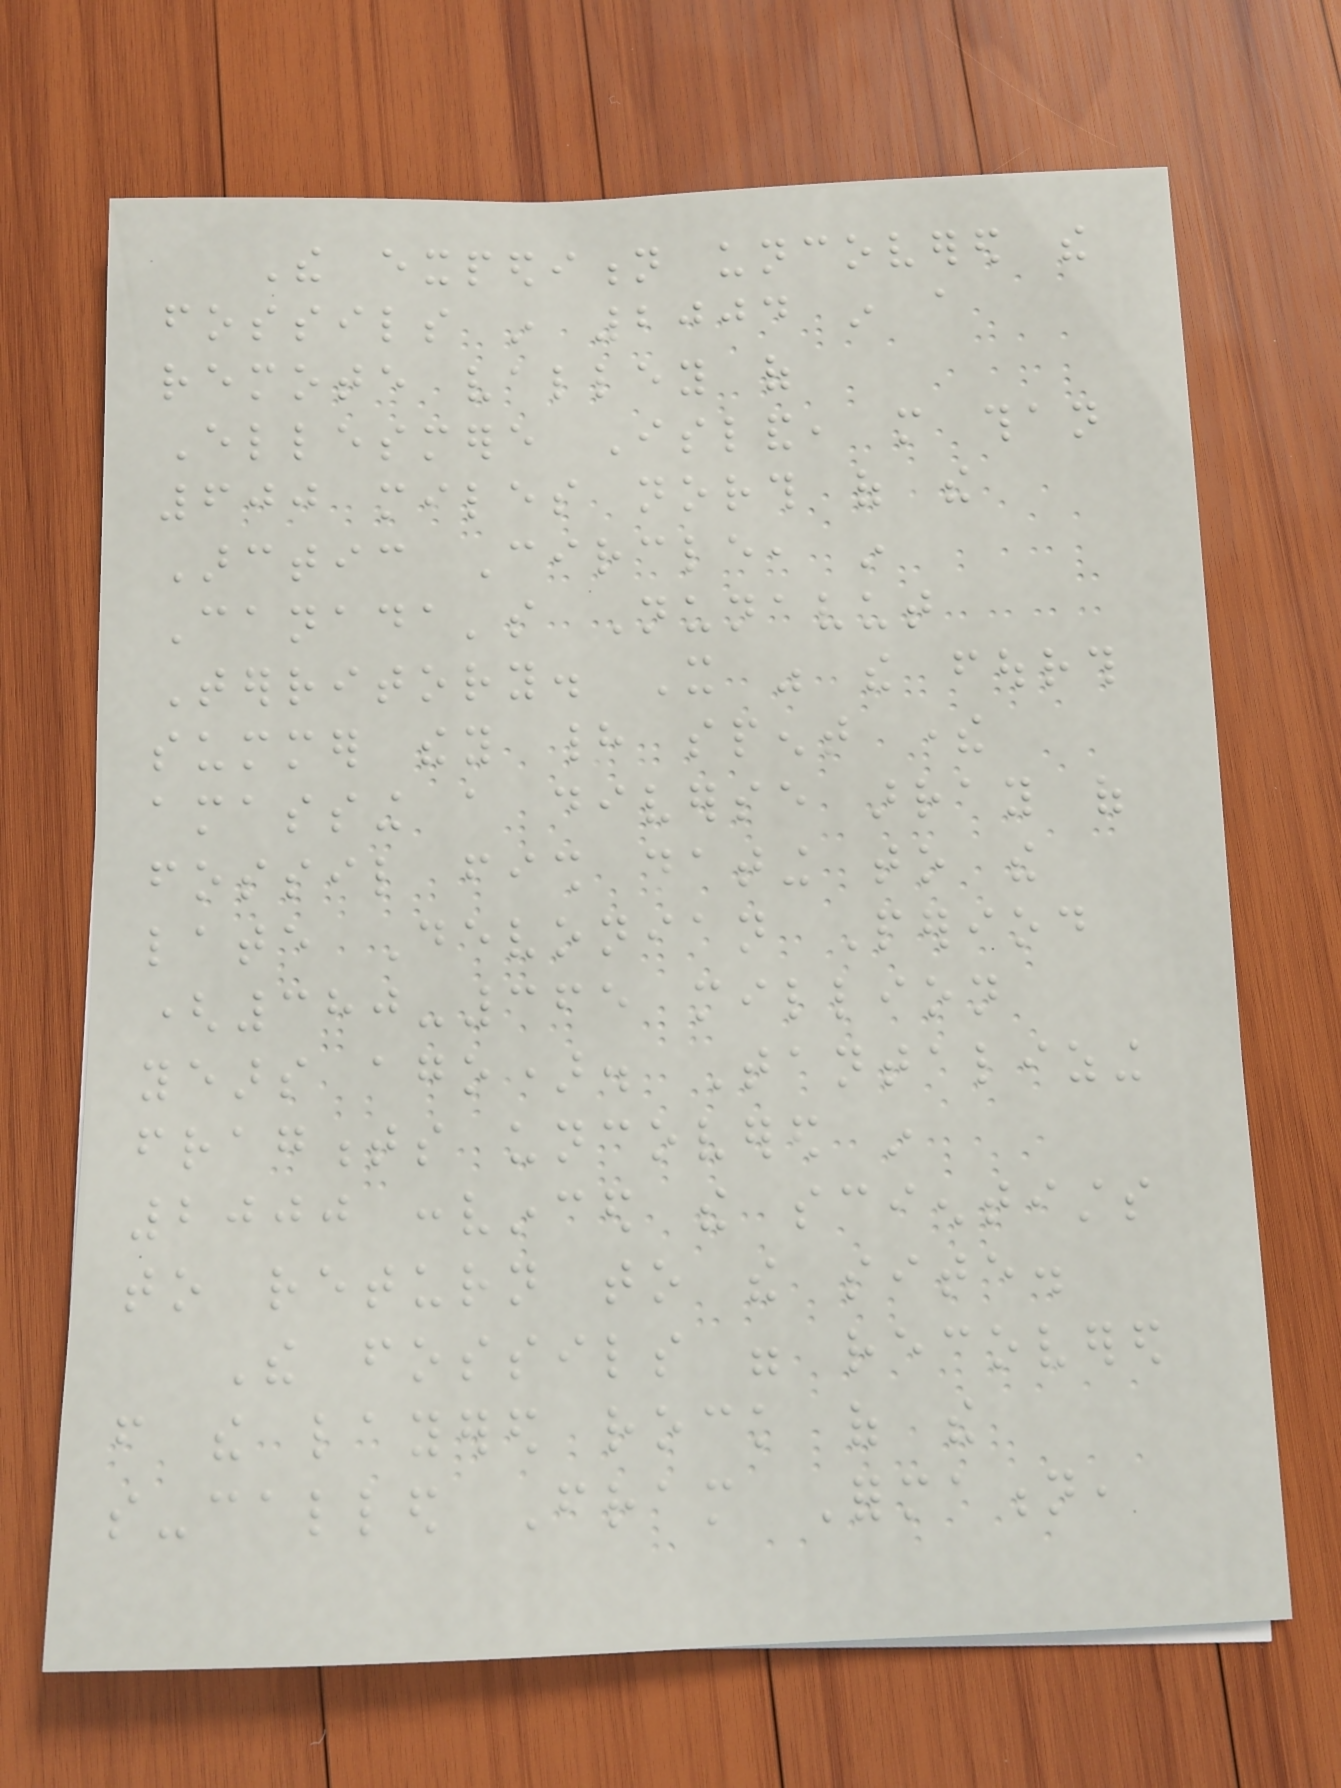The expedition uncovered the
fossils in 2004 in a
remote valley of
Ellesmere Island, more than
600 miles north of the
Arctic Circle, in
Canada's Nunavut
Territory. It was the fourth
summer they had spent there
amassing a diverse array of
fossil fish dating to the
late Devonian Period
(380-365 million
years ago). Tantalizing
fragments uncovered in
2000 convinced the scientists
to return to the site.
The fossils were recovered
from the layered rock of the
so-called Fram Formation,
